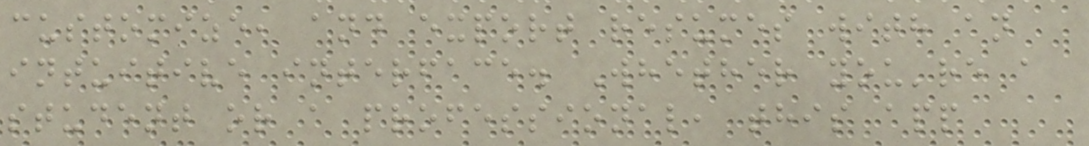customize, and export resumes with an
intuitive interface. Whether you're a
student or a professional, this app
